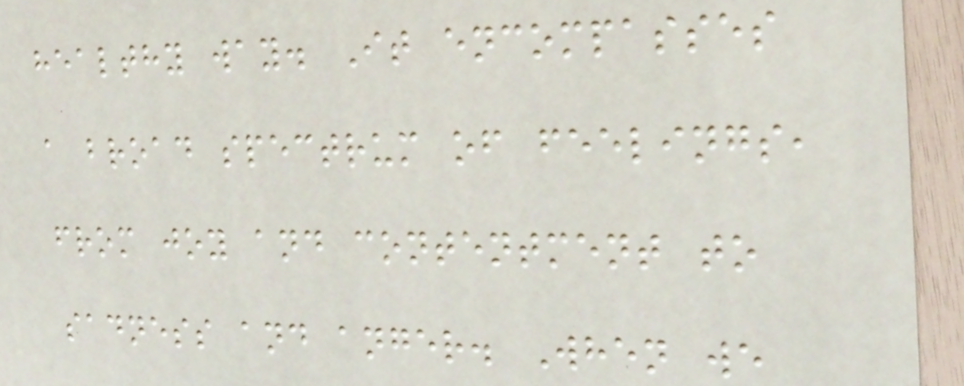healthy way. It encompasses
a broad spectrum of feelings,
from joy and contentment to
sadness and anger. When we
